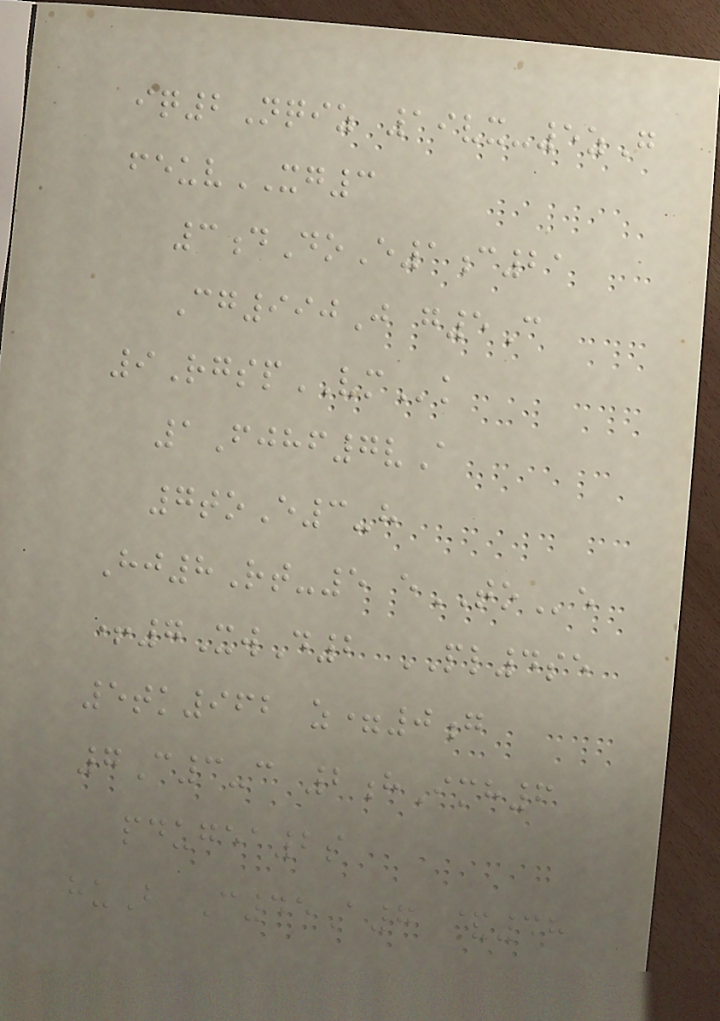iq2Nqiz 19vx-5zG
feuvXG3
3dDoE1c21
Cg990J g5C
9RgspVMk
1Fjhf7vA
7toE3-h
Hj8Rt-5 eTOe
+7XwD2 PL4se
5tk962 z=0g
7C3-c 2hImh6
pdugea2s
huB C45A7 &38
